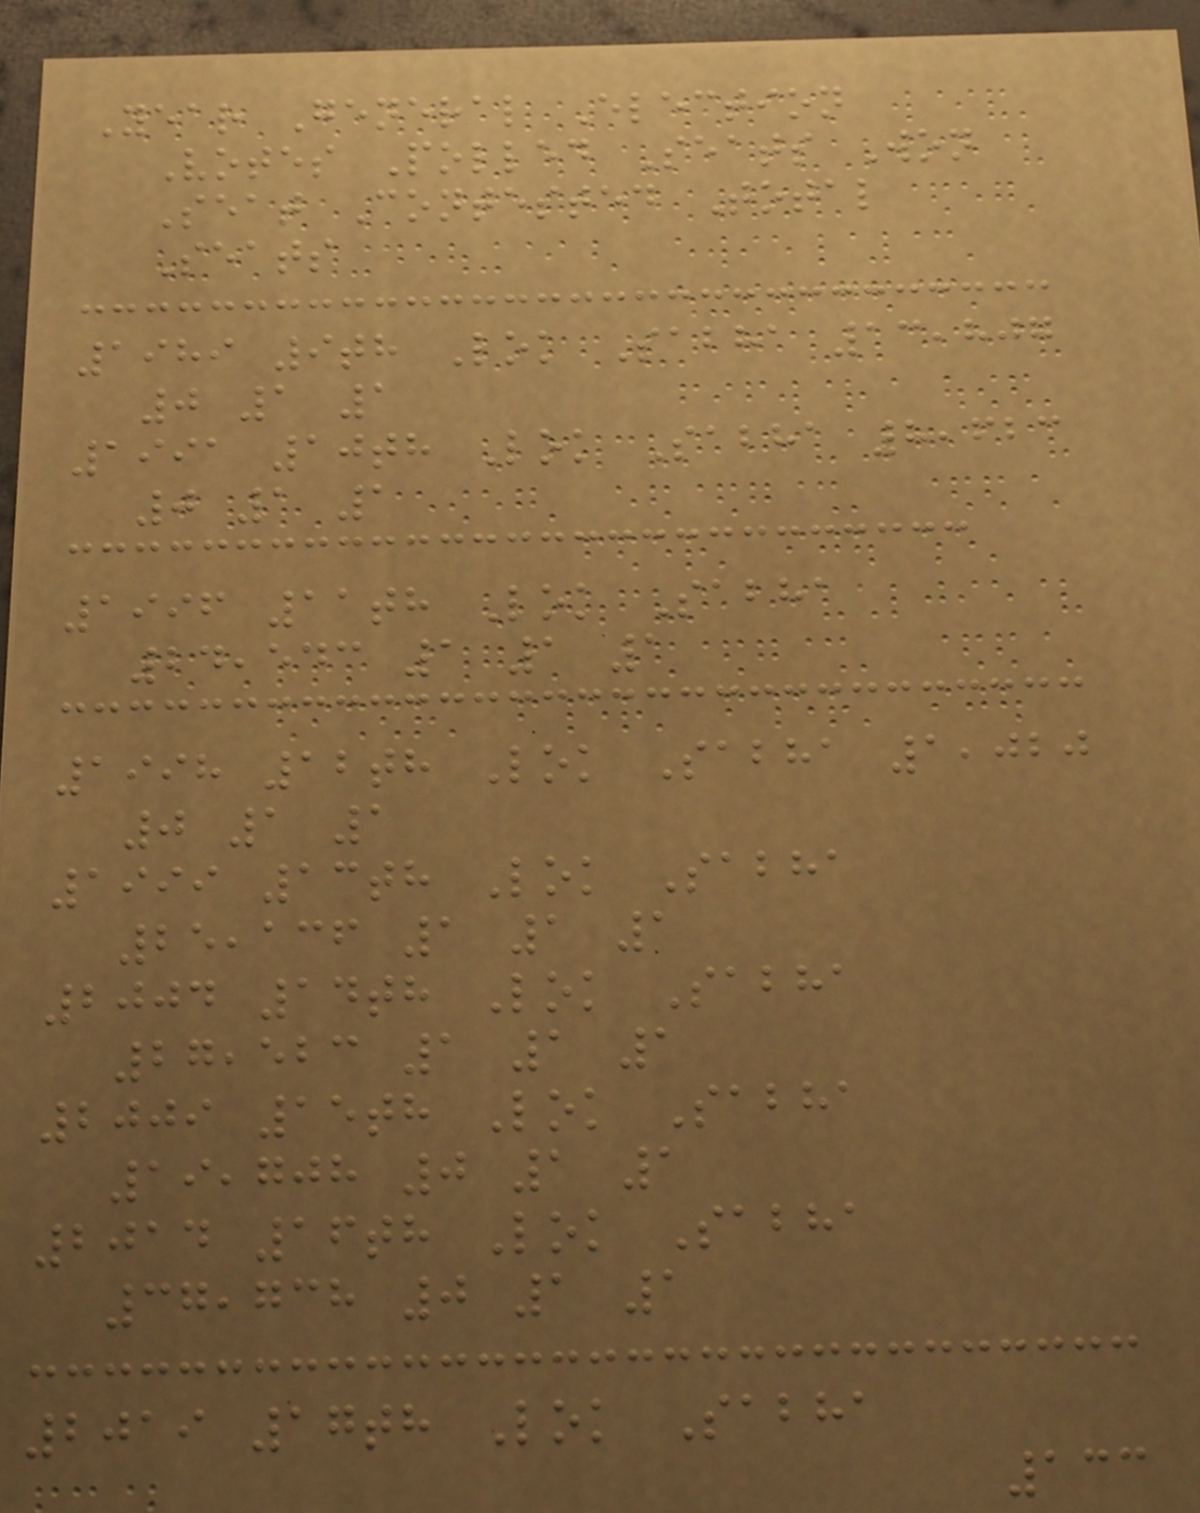Year General Election
Votes Polled Seats Won
Seat Contested Total
Seats
1989 9th Lok Sabha 13,807
0 1 1
1991 10th Lok Sabha 8,623
0 1 1
1996 11th Lok Sabha
24,543 1 1 1
1998 12th Lok Sabha 1,020
0 1 1
1999 13th Lok Sabha
25,136 1 1 1
2004 14th Lok Sabha
27,523 1 1 1
2009 15th Lok Sabha
19,708 0 1 1
2014 16th Lok Sabha
37,738 0 1 1
2019 17th Lok Sabha
133
